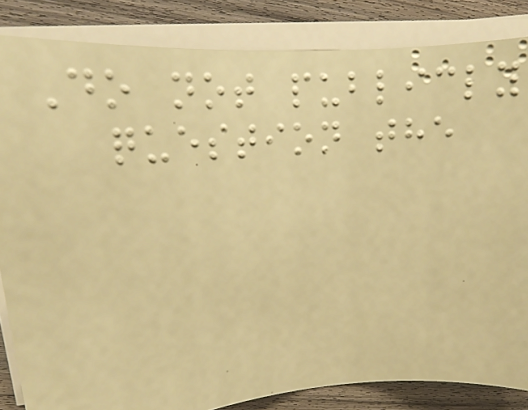Do not publicly
question the
